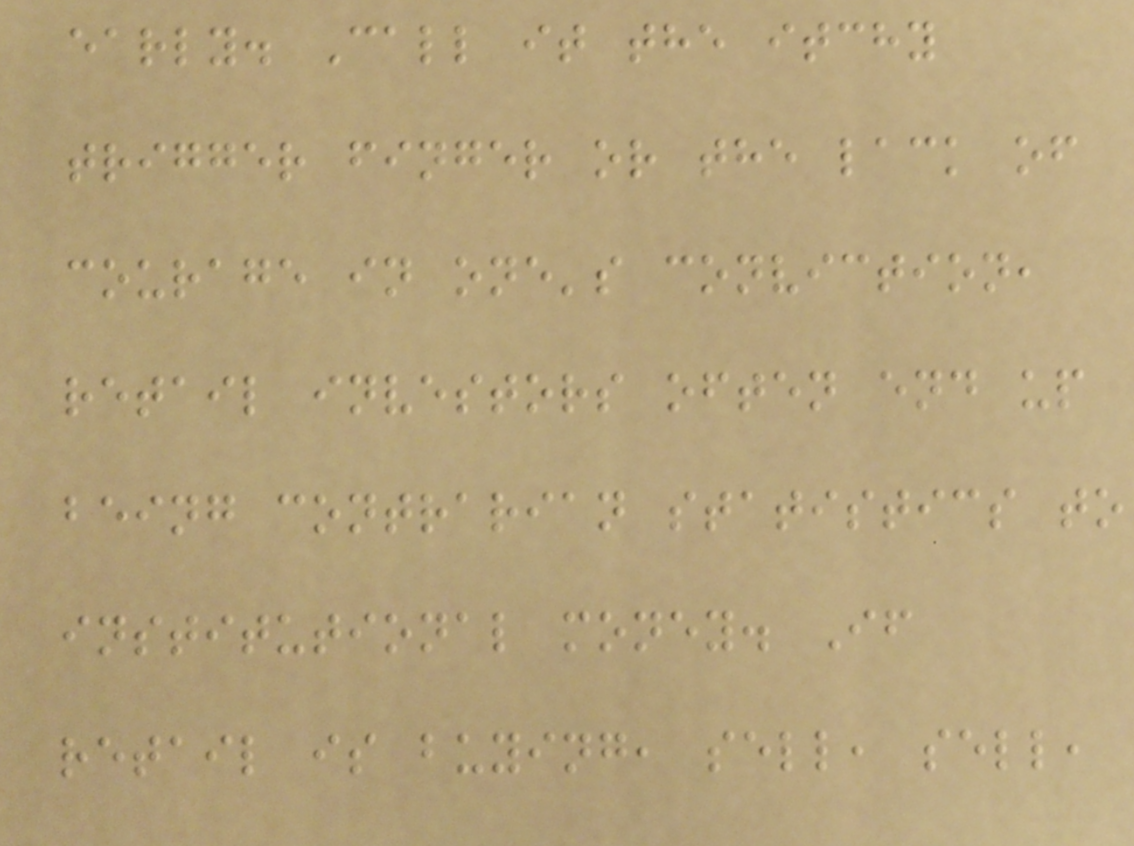early. Call it the itchy
trigger finger or the lack of
courage in one's conviction,
retail investors often end up
being contrarian statistics to
institutional money. If
retail is buying, sell, sell,
